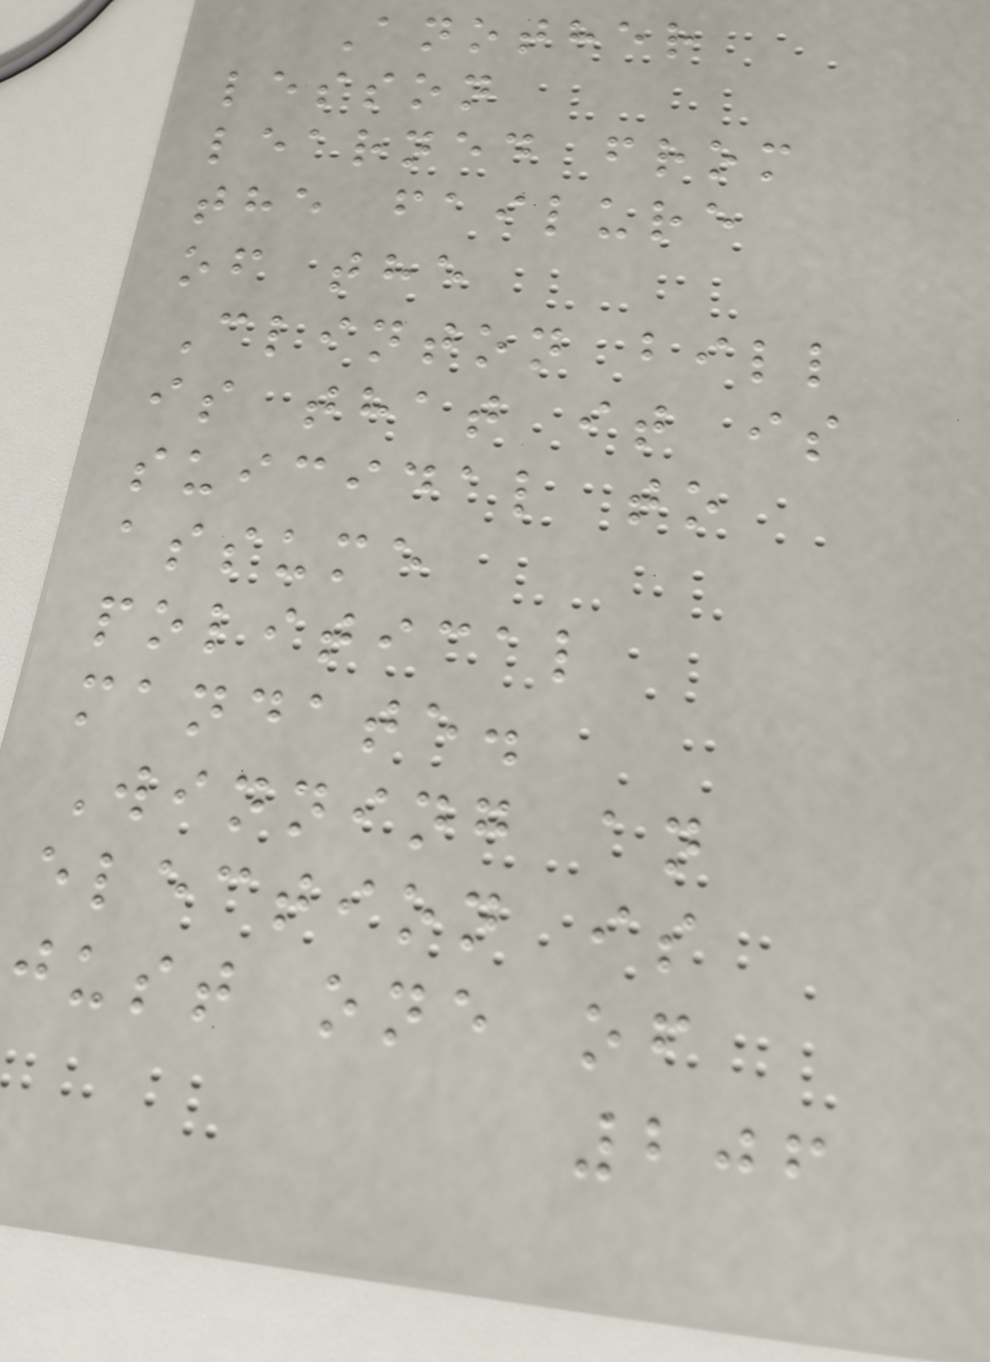Another
lesson
learned from
the failure
of the
Clinton bill
is that it is
suicidal to
assume
political
mandate.
Winning an
election is
just one of
206
